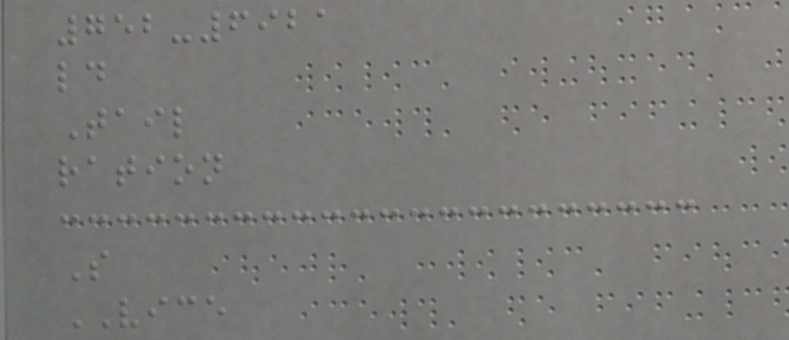752-6921
ld
Tail
ration
S
VICE
